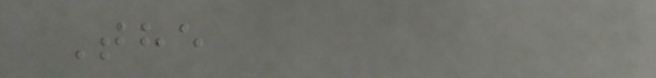The
